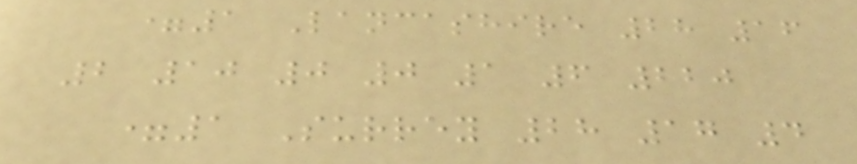=1 Lancashire 28 16
2 10 0 0 1 6 220
=1 Surrey 28 17 4
